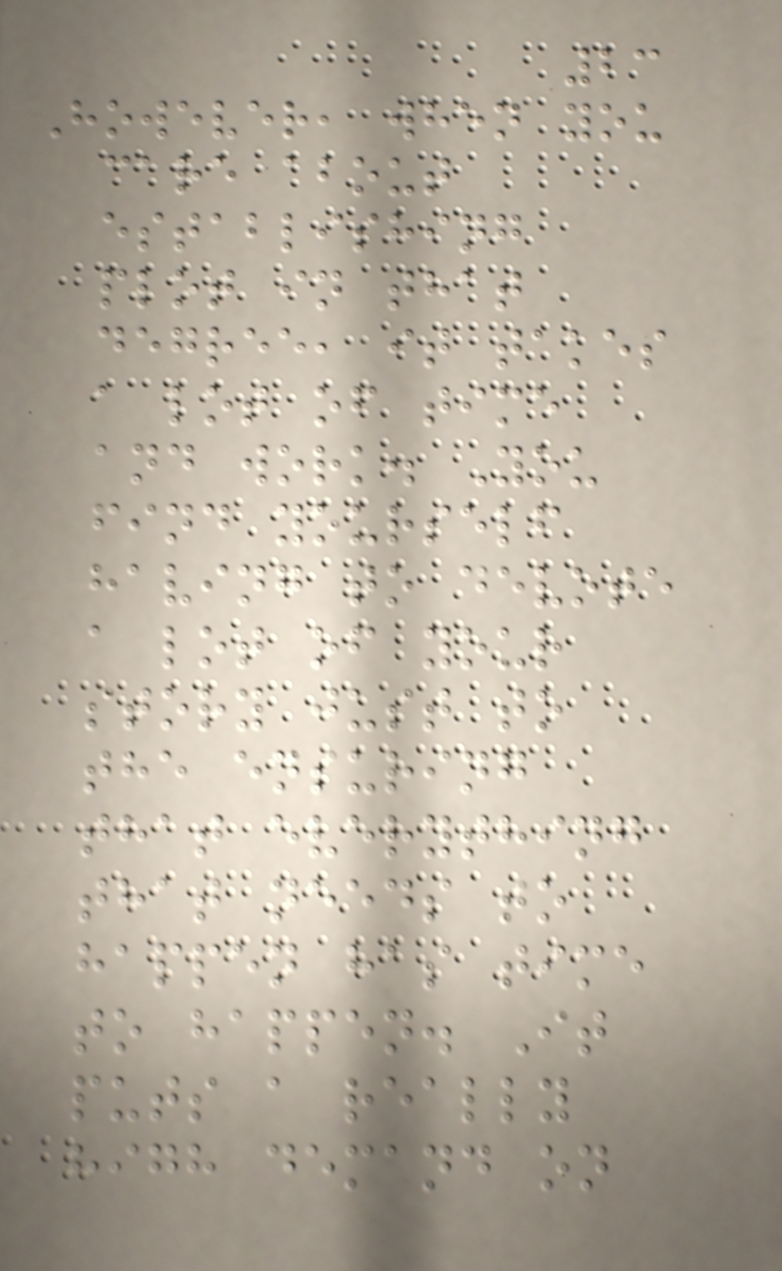23
However, when you
care about
establishing
plot in that
degree, it takes
a lot of time
and work. You
find yourself
having to devote
a lot of your
story just to
the ensuring
that everything
that needs to
happen has time
to happen. It
puts a really
high demand on
